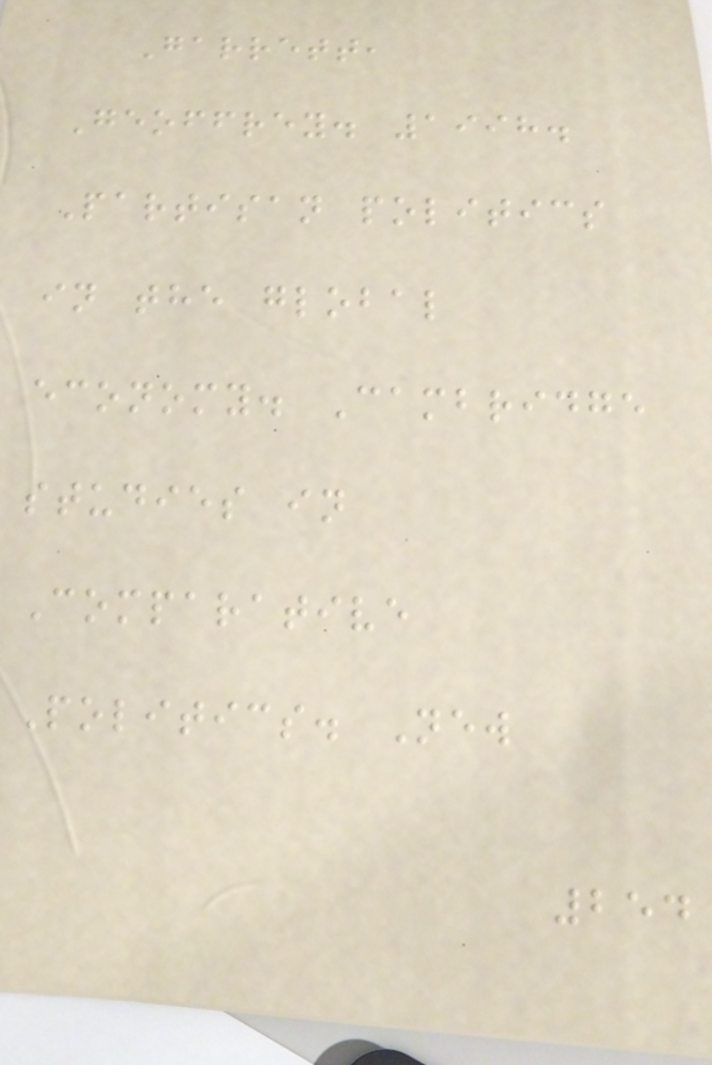Garrett,
Geoffrey. 1998.
Partisan politics
in the global
economy. Cambridge
studies in
Comparative
Politics. New
254
